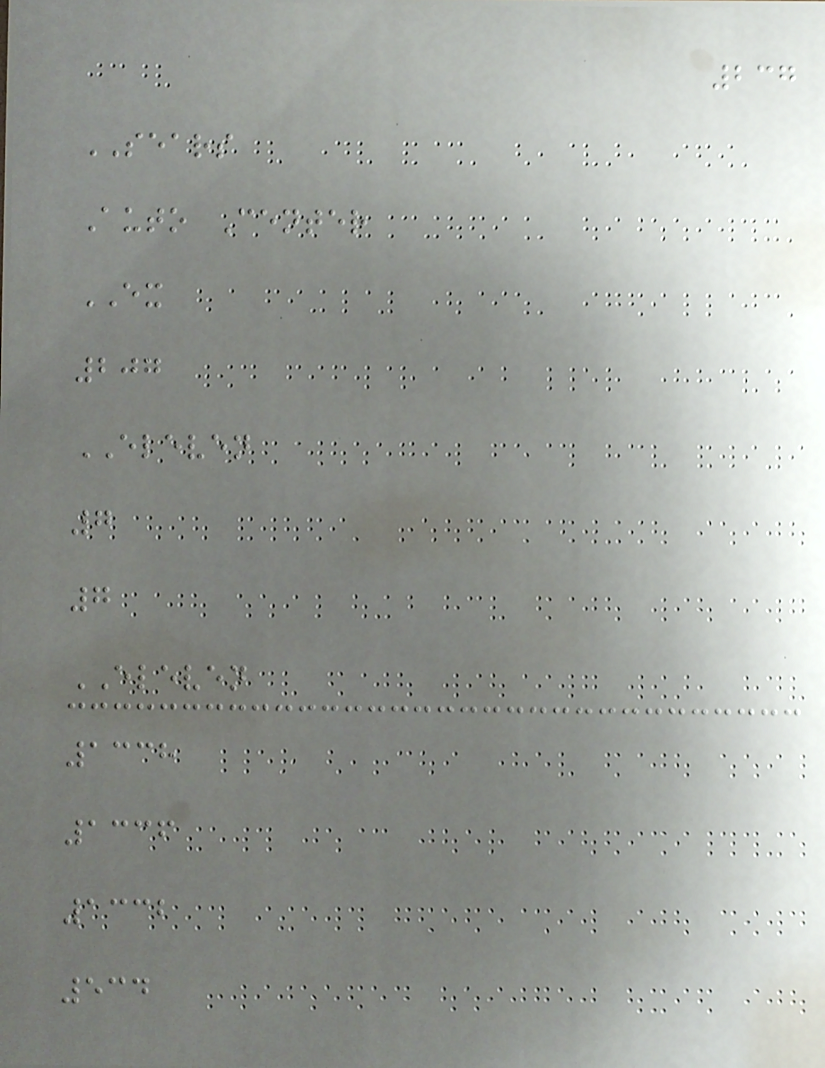237
SEARS
Auto Center
EX
207
ELEVEN
7
7
ELEVEN
1338
1336
1332
534
